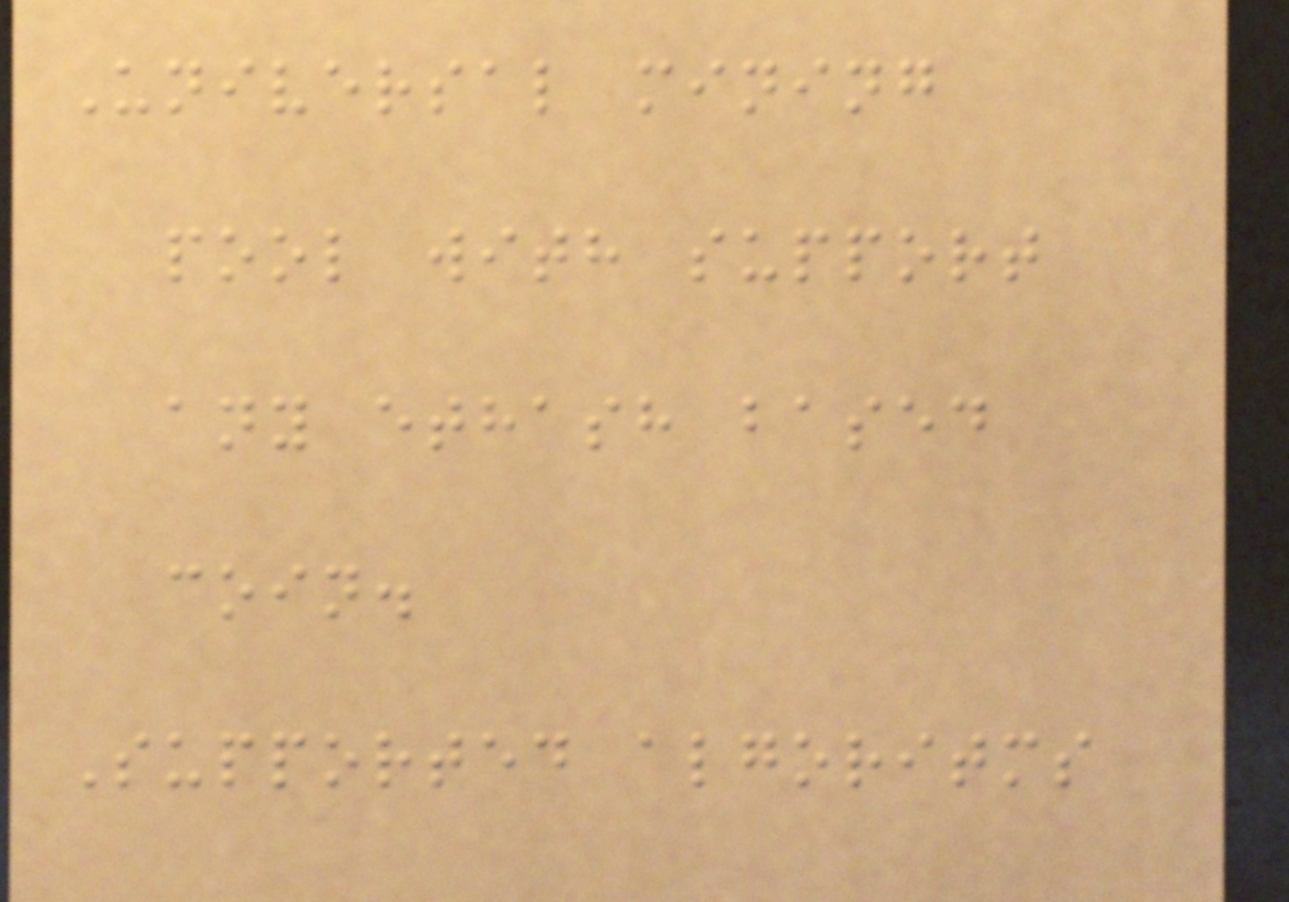Universal mining
pool with support
any ethash based
coin.
Supported algoritms
